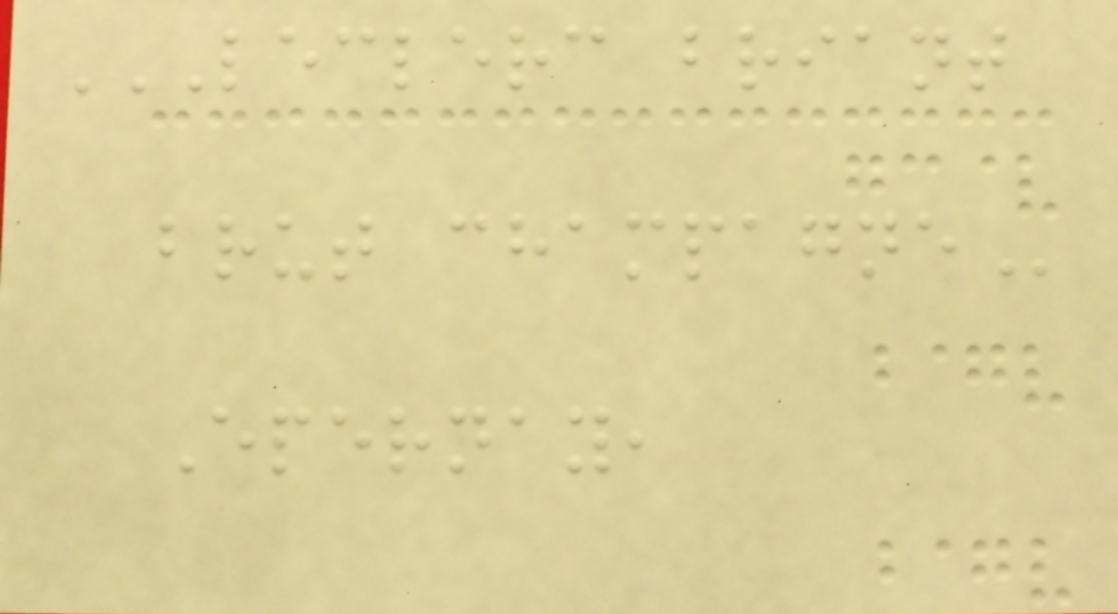LECLERC BRIANT
BRUT CHAMPAGNE
Epernay,
